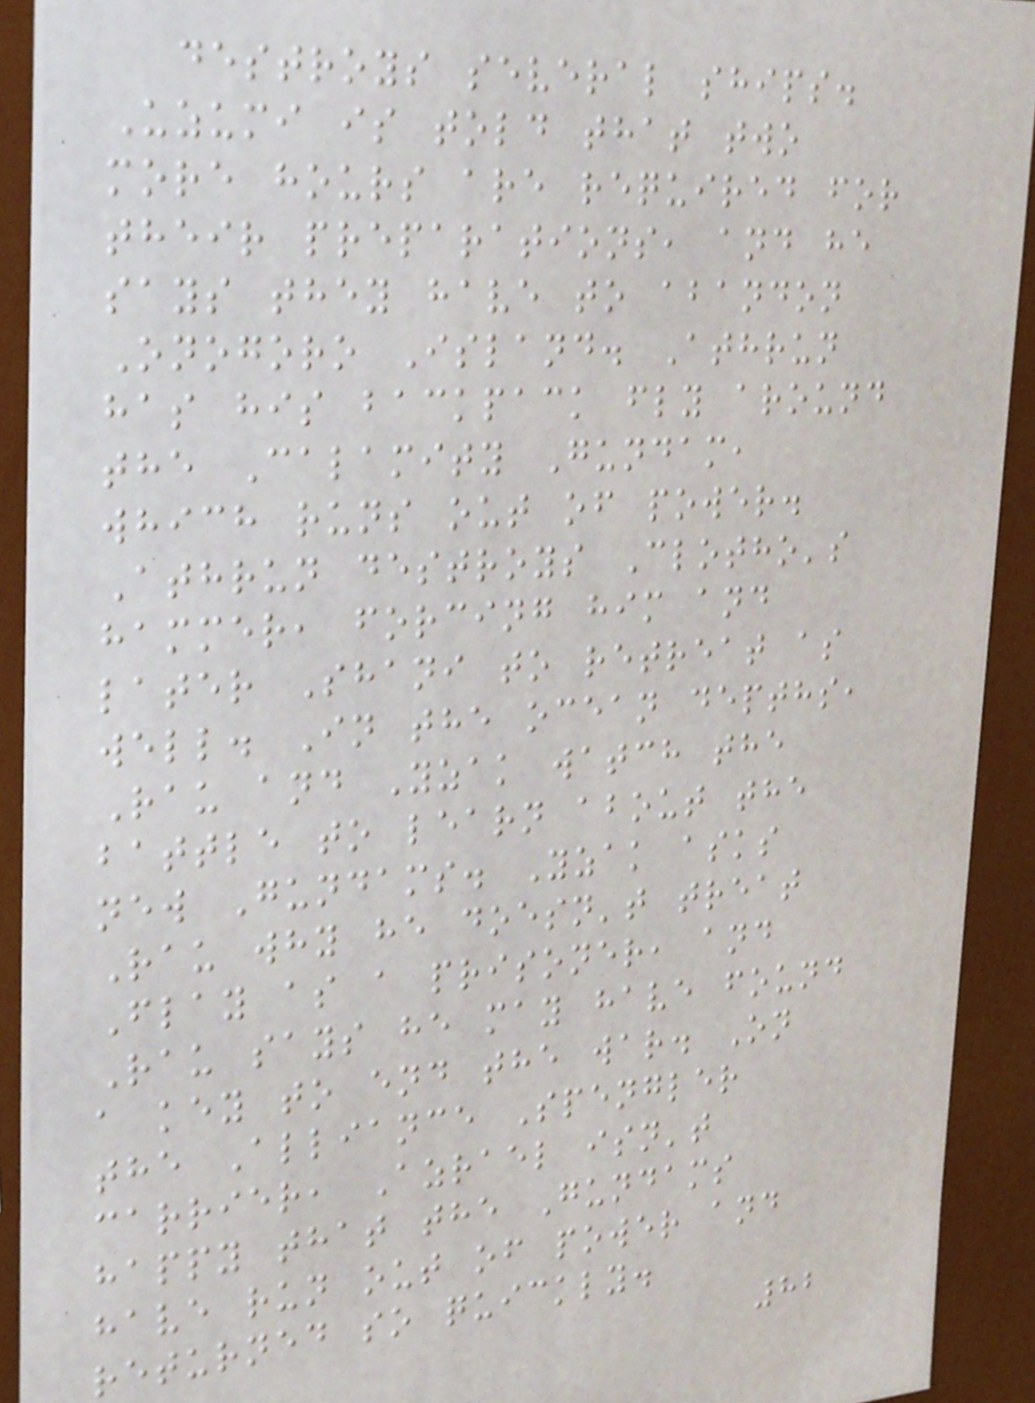destroys several ships.
Uzumi is told that two
more hours are required for
their preparations, and he
says they have to abandon
Onogoro Island. Athrun
has his backpack fly around
the Calamity Gundam,
which runs out of power.
Athrun destroys Clotho's
hammer, forcing him and
later Shani to retreat as
well. In the ocean depths,
Rau and Yzak watch the
battle to learn about the
new Gundams. Yzak asks
Rau why he doesn't treat
Flay as a prisoner, and
Rau says he may have found
a key to end the war. On
the Alliance Spengler
carrier, Azrael isn't
happy that the Gundams
have run out of power and
returned so quickly.
82
